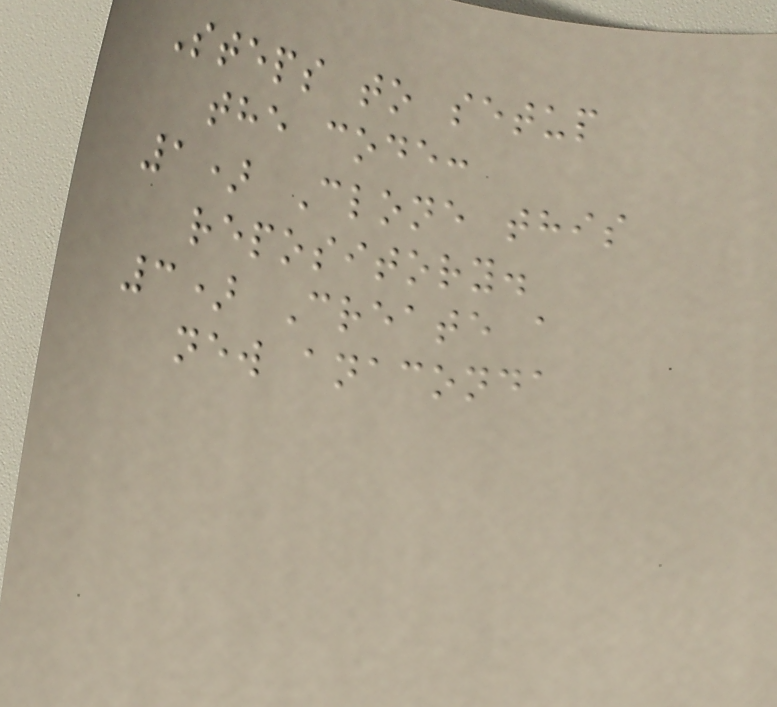Steps to setup
the code:
1) Clone this
repository.
3) Create a
new anaconda
